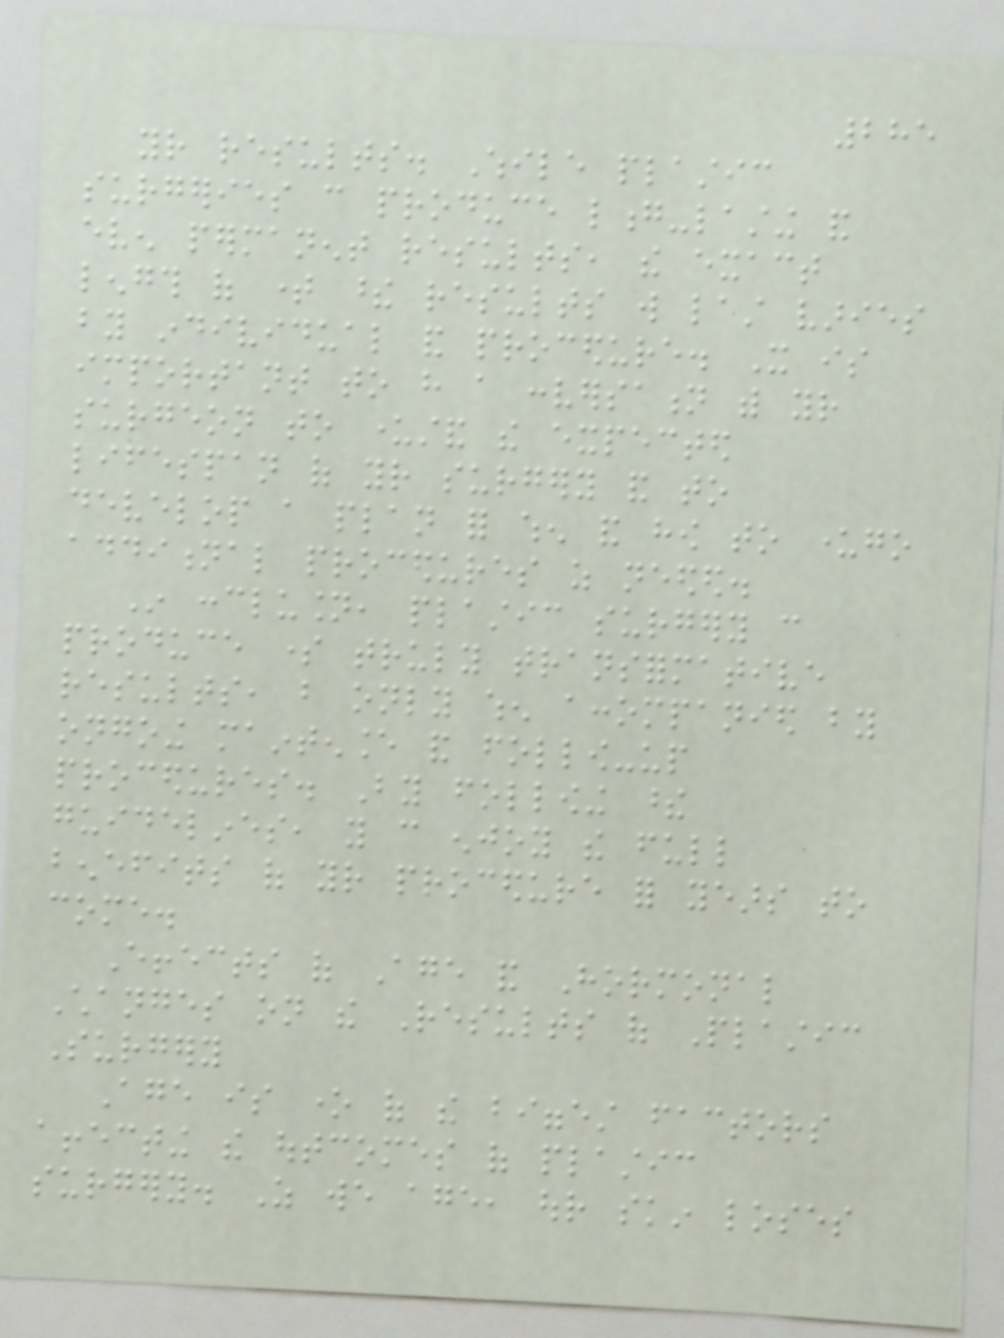285
your results. While plastic
surgeries can produce long-lasting and
even permanent results, the exact
length of time these results will last varies
by individual and procedure. It is
important to have a conversation with your
surgeon to understand the expected
lifespan of your surgery and to
develop a plan for when and how to undergo
additional procedures as needed.
In conclusion, plastic surgery can
produce some truly transformative
results, but only when accompanied by
ongoing maintenance and follow-up
procedures. By following these
guidelines, you can enjoy the full
benefits of your procedure for years to
come.
Effects of Age and Hormonal
Changes on the Results of Plastic
Surgery
Age is one of the biggest factors
affecting the outcomes of plastic
surgery. As we age, our skin loses
